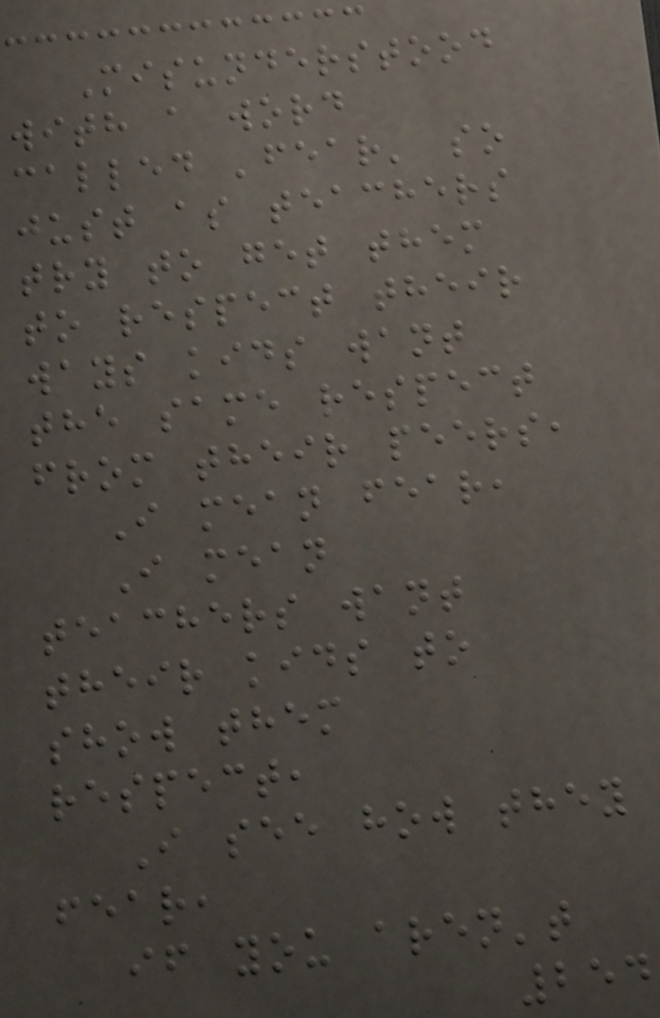Misunderstood
with a word
called 'fear' so
just as teachers
try to get them
to respect their
ways kids want
the same respect
from their peers,
I mean fear,
I mean
teachers want
their kids to
show them
respect,
I see how they
fear,
if you aren't
254
